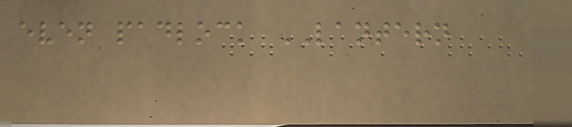even padlock LANTERN
